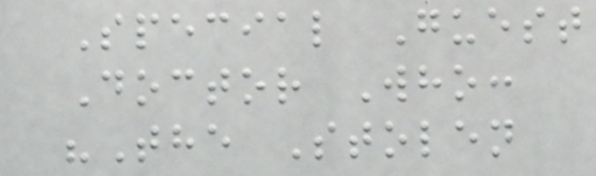Special Guest
Doctor Who:
"The Stolen
